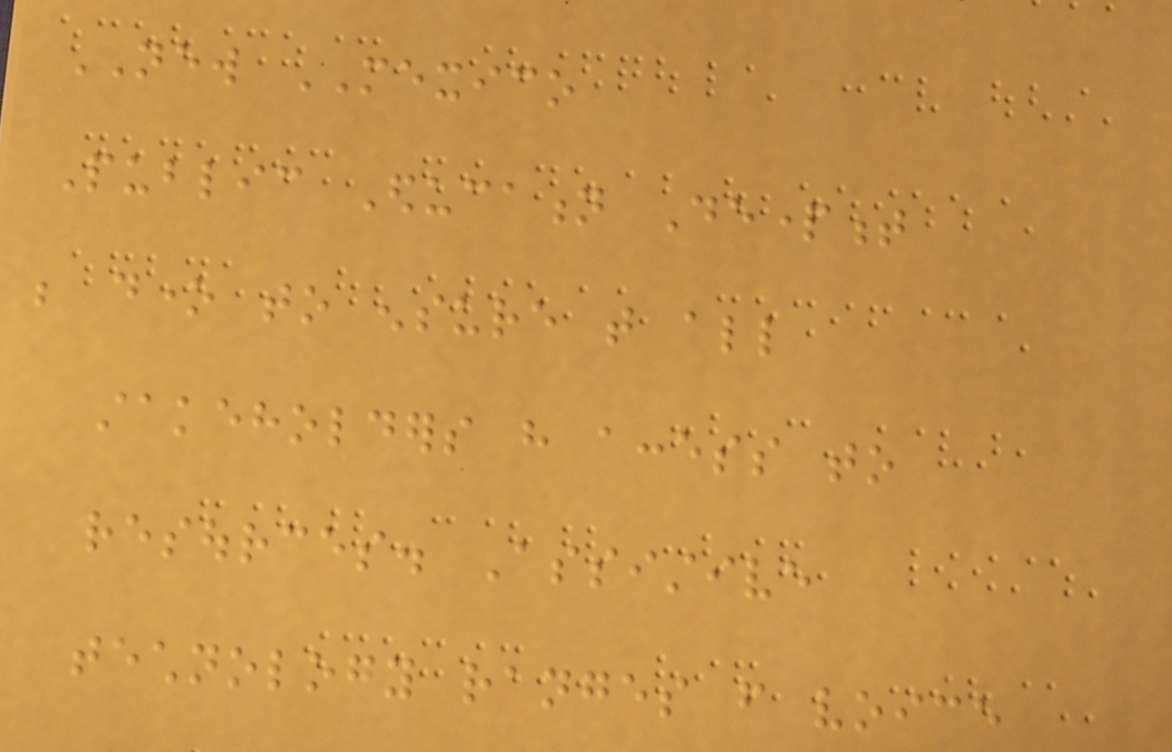NEW MEXICO
Public Education Department
be done to ensure that all
stakeholders have access to
resources. Assistive
technology ranges from voice
